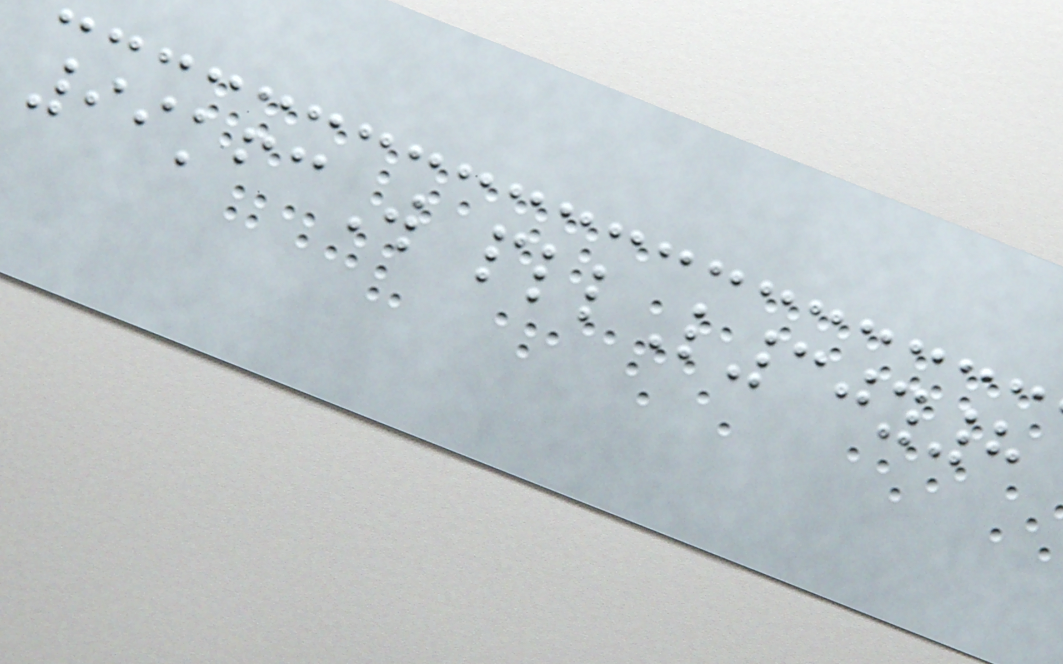99kfcW pllL30y8
